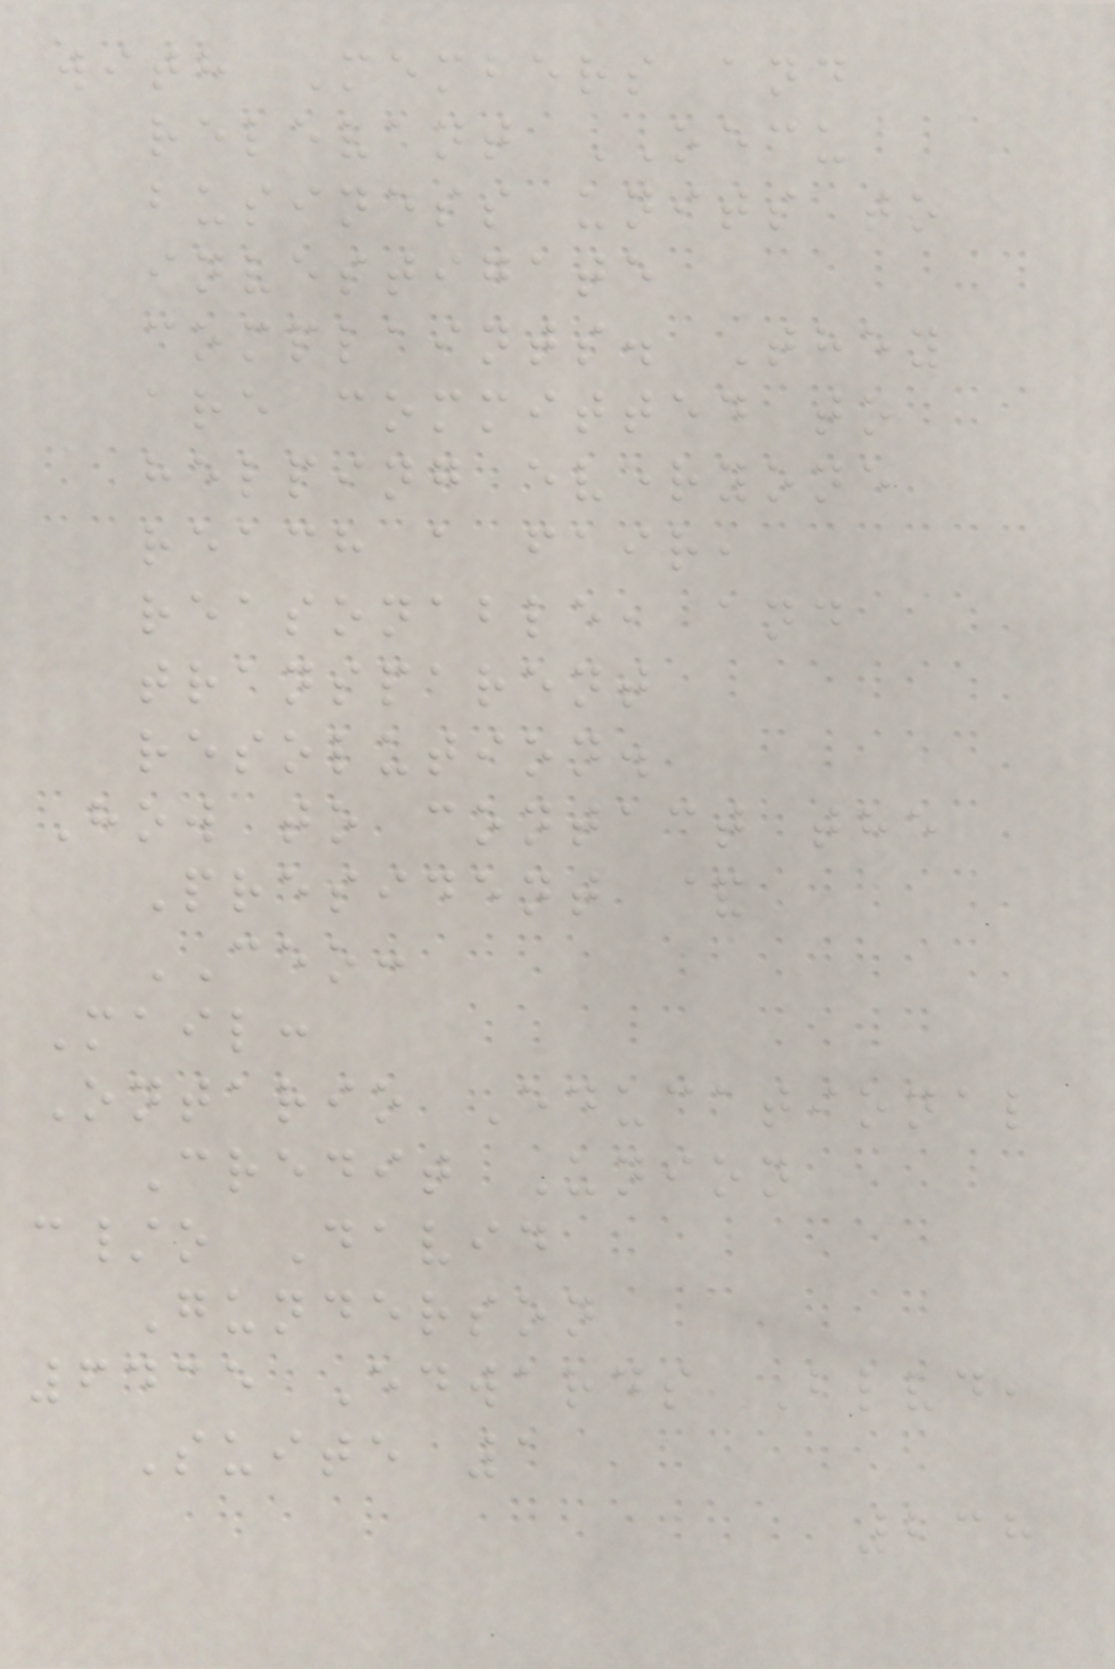with Members and
relevant OECU
business units to
investigate
complaints. They
are committed to
helping everyone
reach a fair,
reasonable, and
transparent
resolution.
How to contact the
President &
CEO:
Mail:
Ontario Educational
Credit Union
c/o David
Gunderson
6435 Edwards Blvd,
Suite 1
238
